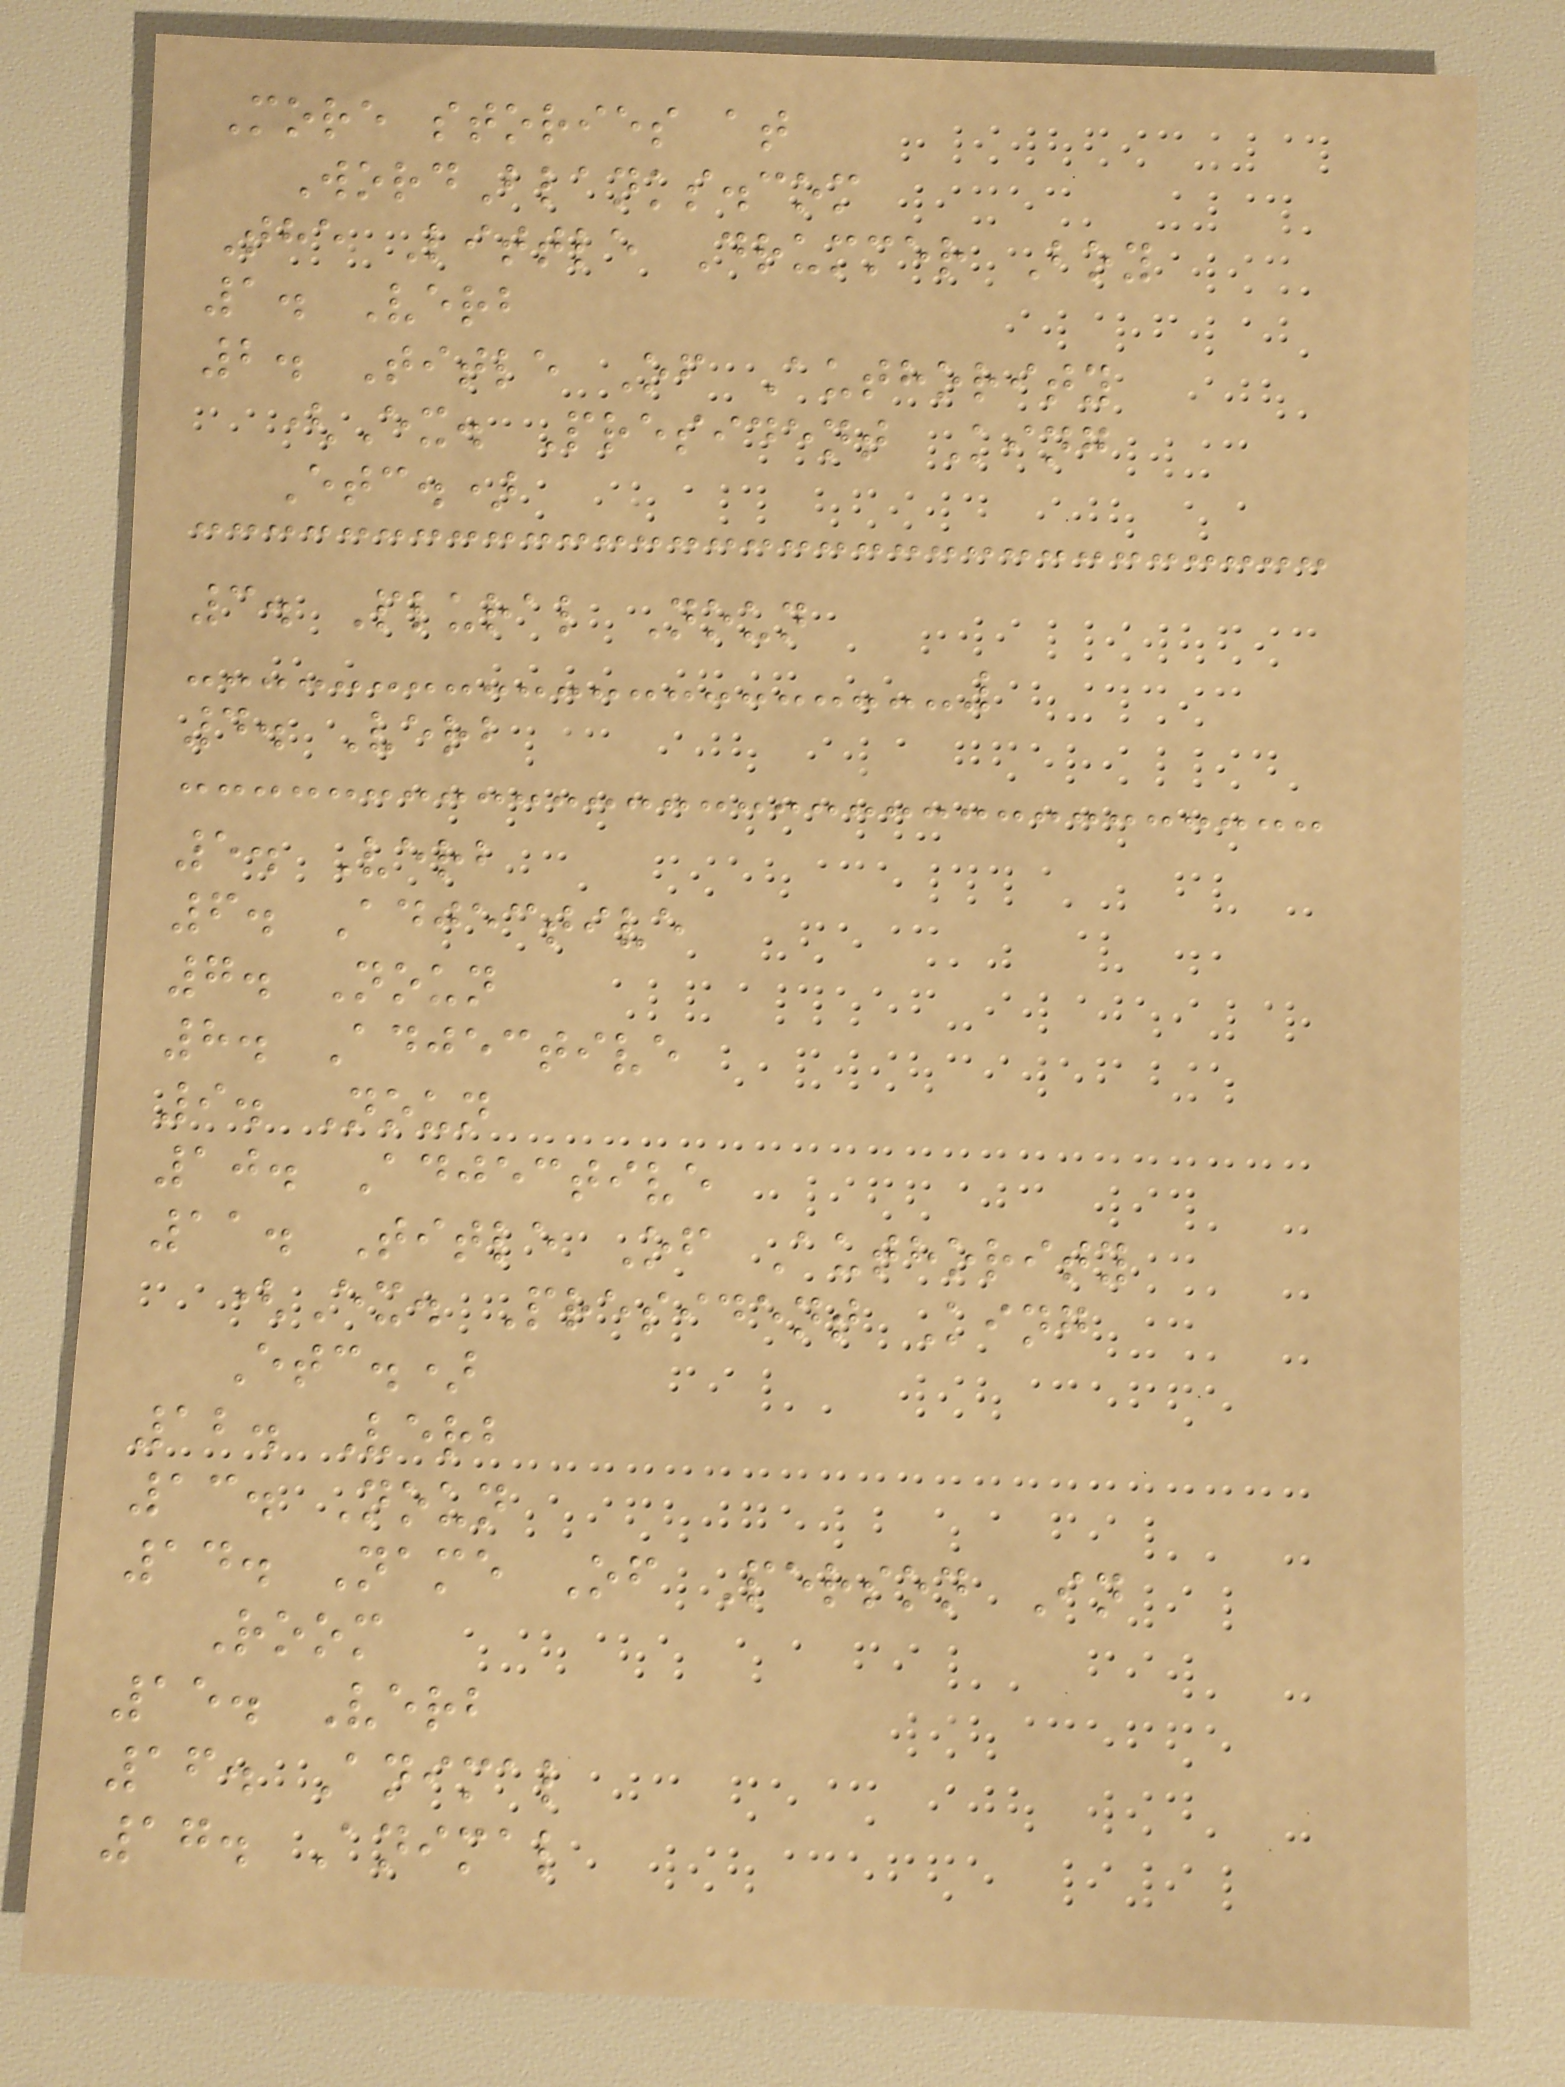More stories at
WordBlanks.com
The Little Drummer Boy
1. Verb
2. Title Of Authority
(Ex. President King
Etc.)
3. Plural Noun
4. Verb
5. Verb
6. Adjective
7. Noun
8. Adjective
9. Noun
10. Adjective
11. Title Of Authority
(Ex. President King
Etc.)
12. Verb
13. Noun
14. Name Of Person In
Room
15. Verb
16. Animal
17. Animal
